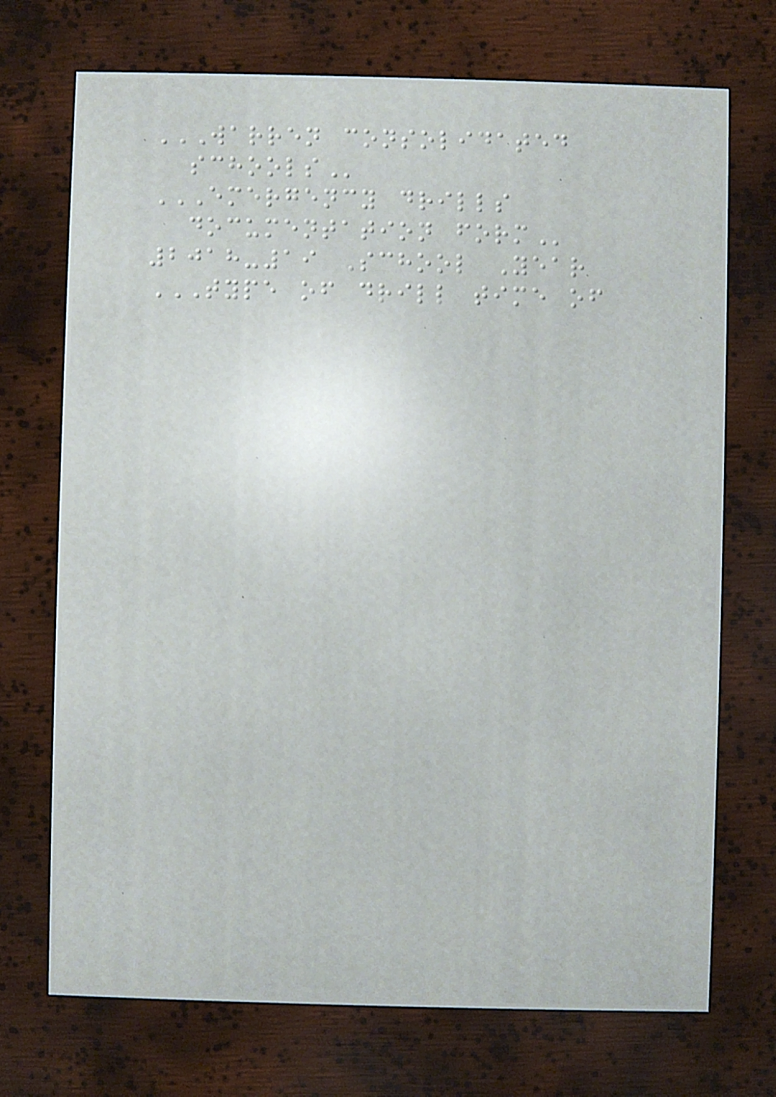WARREN CONSOLIDATED
SCHOOLS
EMERGENCY DRILLS
DOCUMENTATION FORM
2018-19 School Year
TYPE OF DRILL TIME OF
